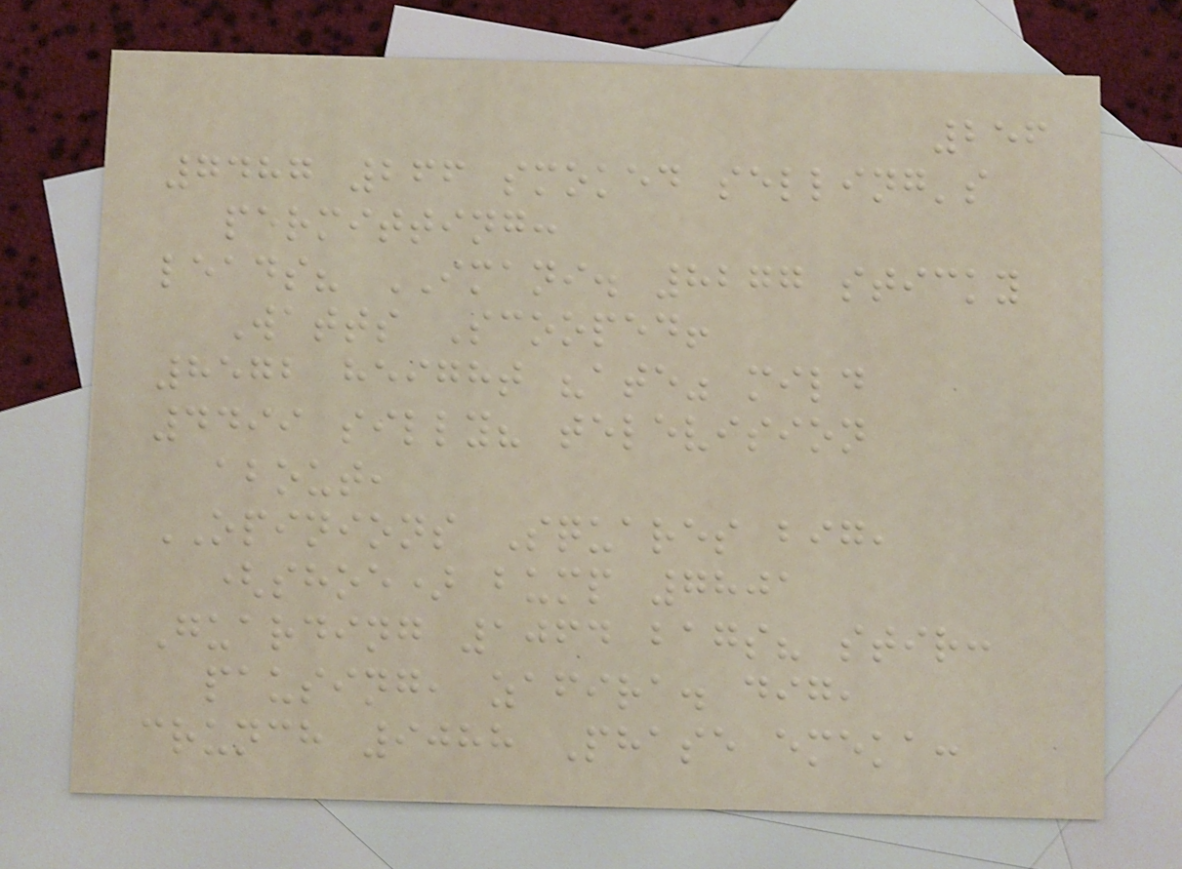256
7487 266 smoked selling's
permitting:
leads? IMANI. 8277 sticky
Watts Scooped!
8572 height "ate" mild
4499 silly? television
about,
OPINIONS Squares big,
(shoe) bump 7801
Guarding 1064 bags? stir:
pausing, zafira. dig,
crunch 9088 Phase emeka:
